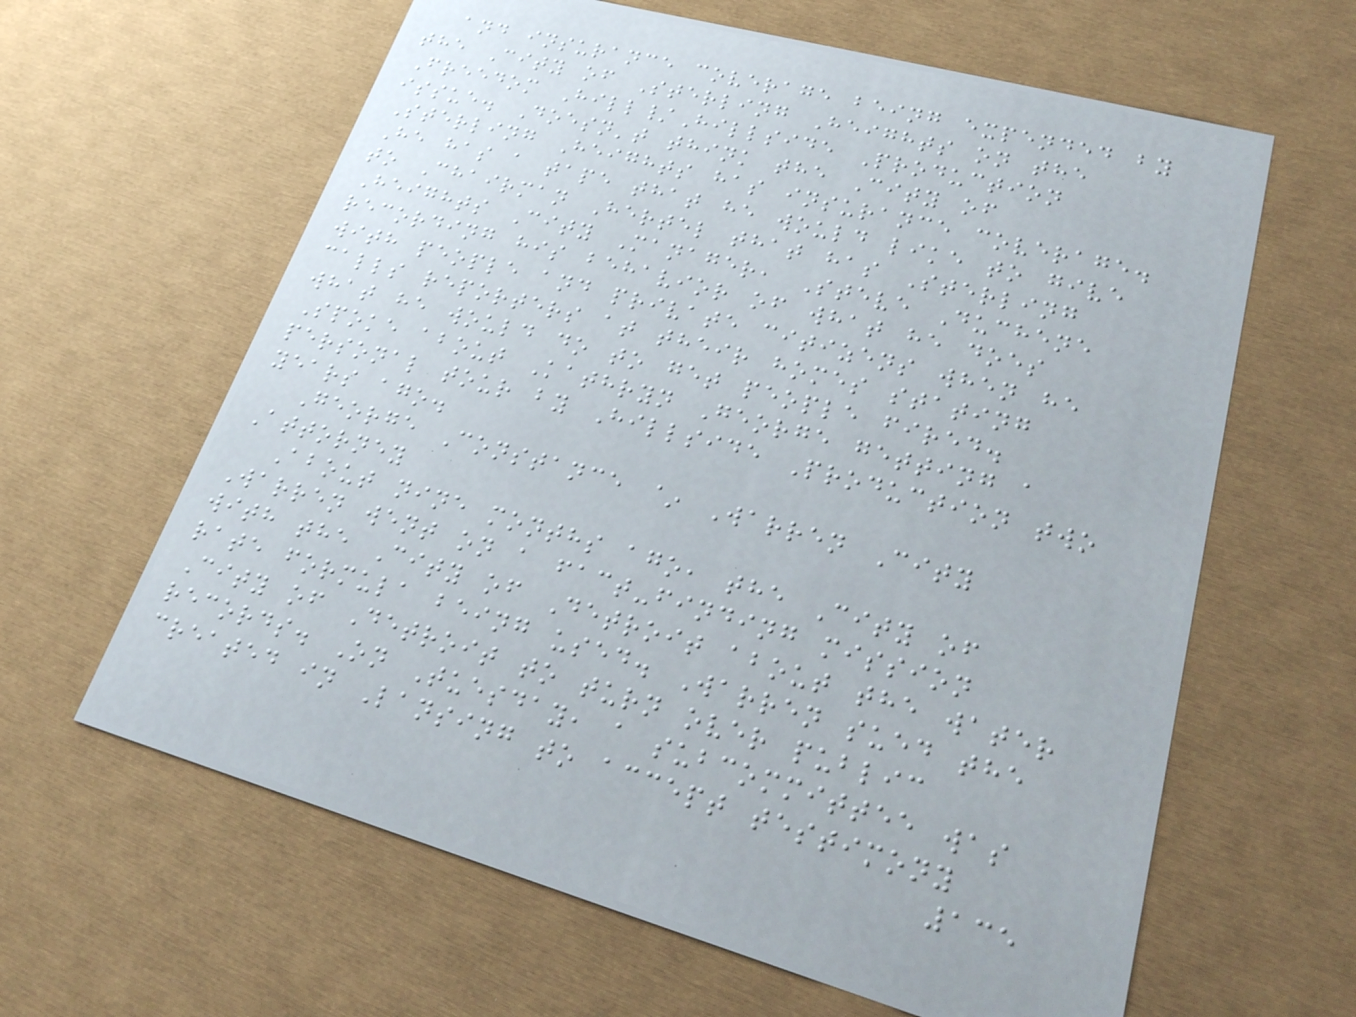and insurance coverage being expended by
the City of Sterling Heights on the
Freedom Hill/Hillside Production
issue. Doesn't think the City of
Sterling Heights has insurance coverage.
He has a tape that he would like to give
to Chairman Hertel that has Sterling
Heights City Manager, Steve Duchene
recording his behavior of what he does
with people and private citizens when he
calls reporters at their homes stating
what he would do to get people fired.
Spoke about Kathryn George getting a
personal tour by Hillside Production two
years ago.
George Constance ~ Warren City
Attorney
About nine months ago, the City of
Warren went on a fact-finding mission
with the City of Detroit about the water
rate formula being used. Warren sued the
City of Detroit to turn over public
records. On Tuesday, a subcommittee was
created in Lansing to accept testimony
135
